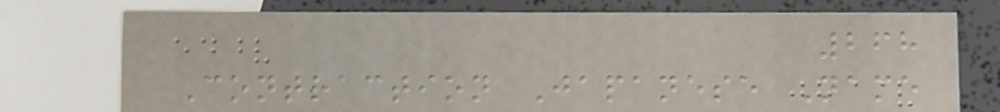268
Contraction Japanese Name
